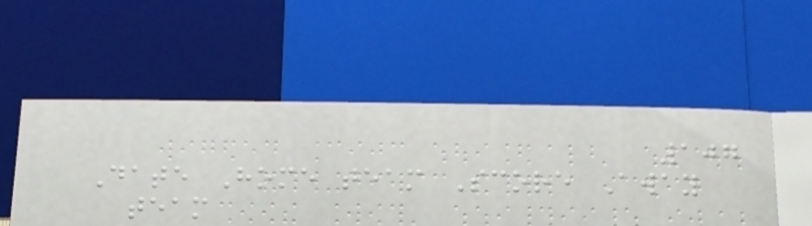107
Date Home team Score Away
team
